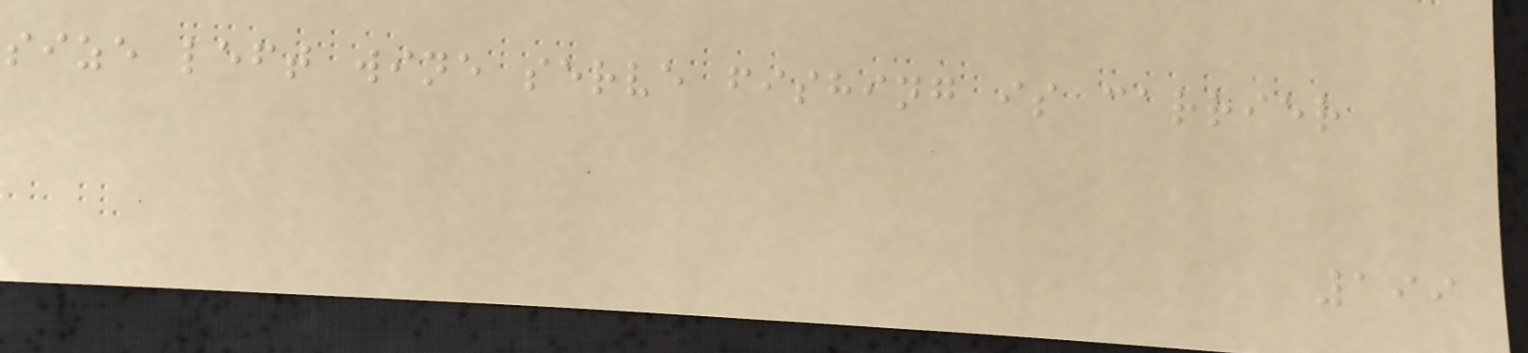size left wine serve fishing is carrier
199
